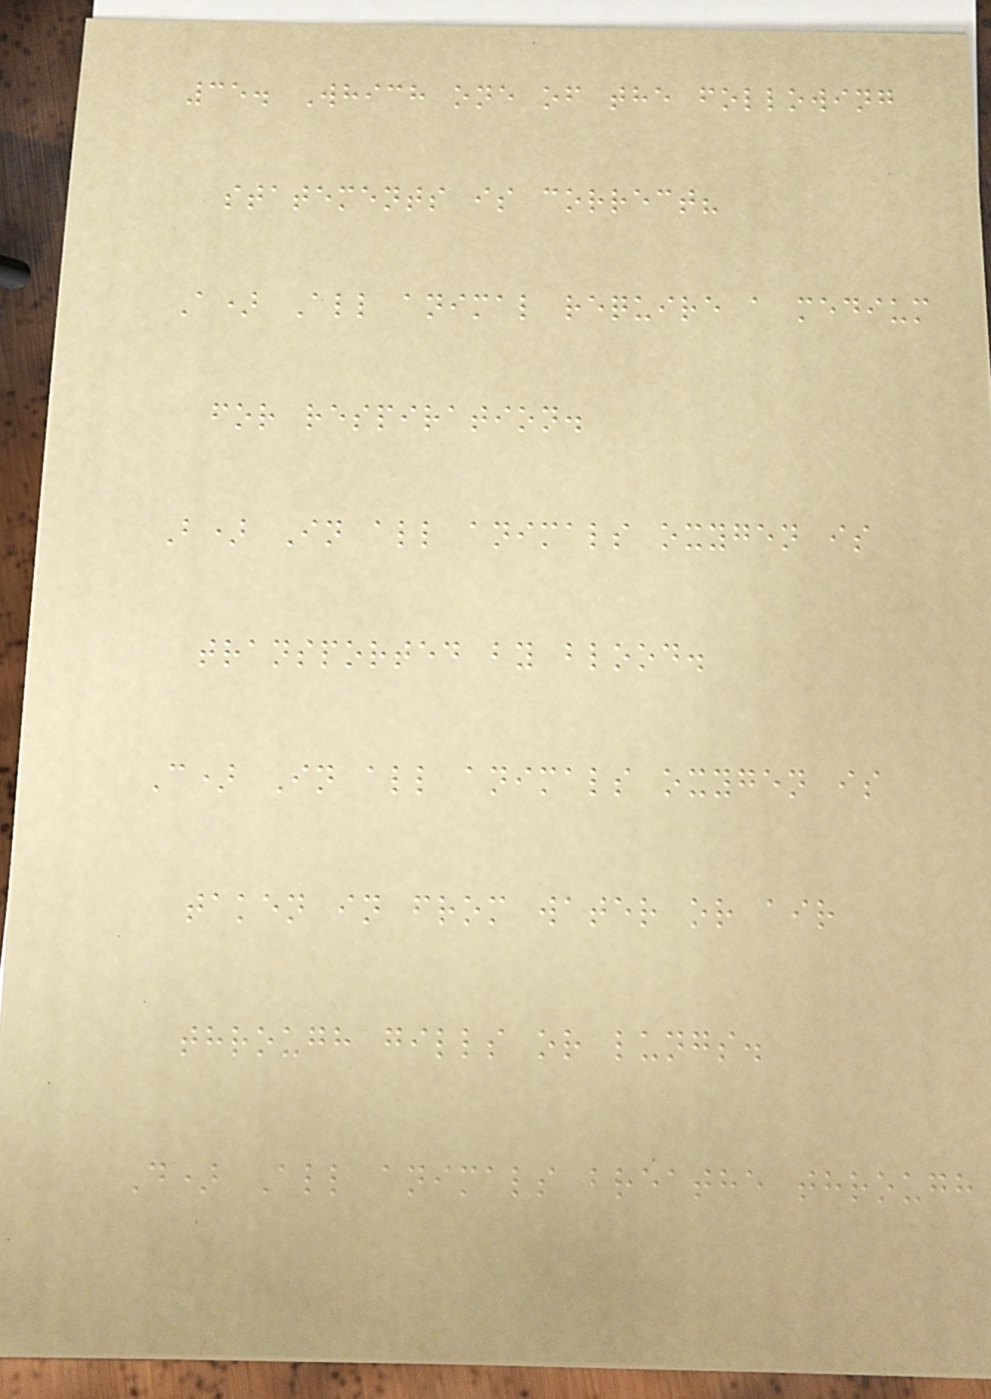35. Which one of the following
statements is correct?
A) All animal require a medium
for respiration.
B) In all animals oxygen is
transported by blood.
C) In all animals oxygen is
taken in from water or air
through gills or lungs.
D) All animals breathe through
